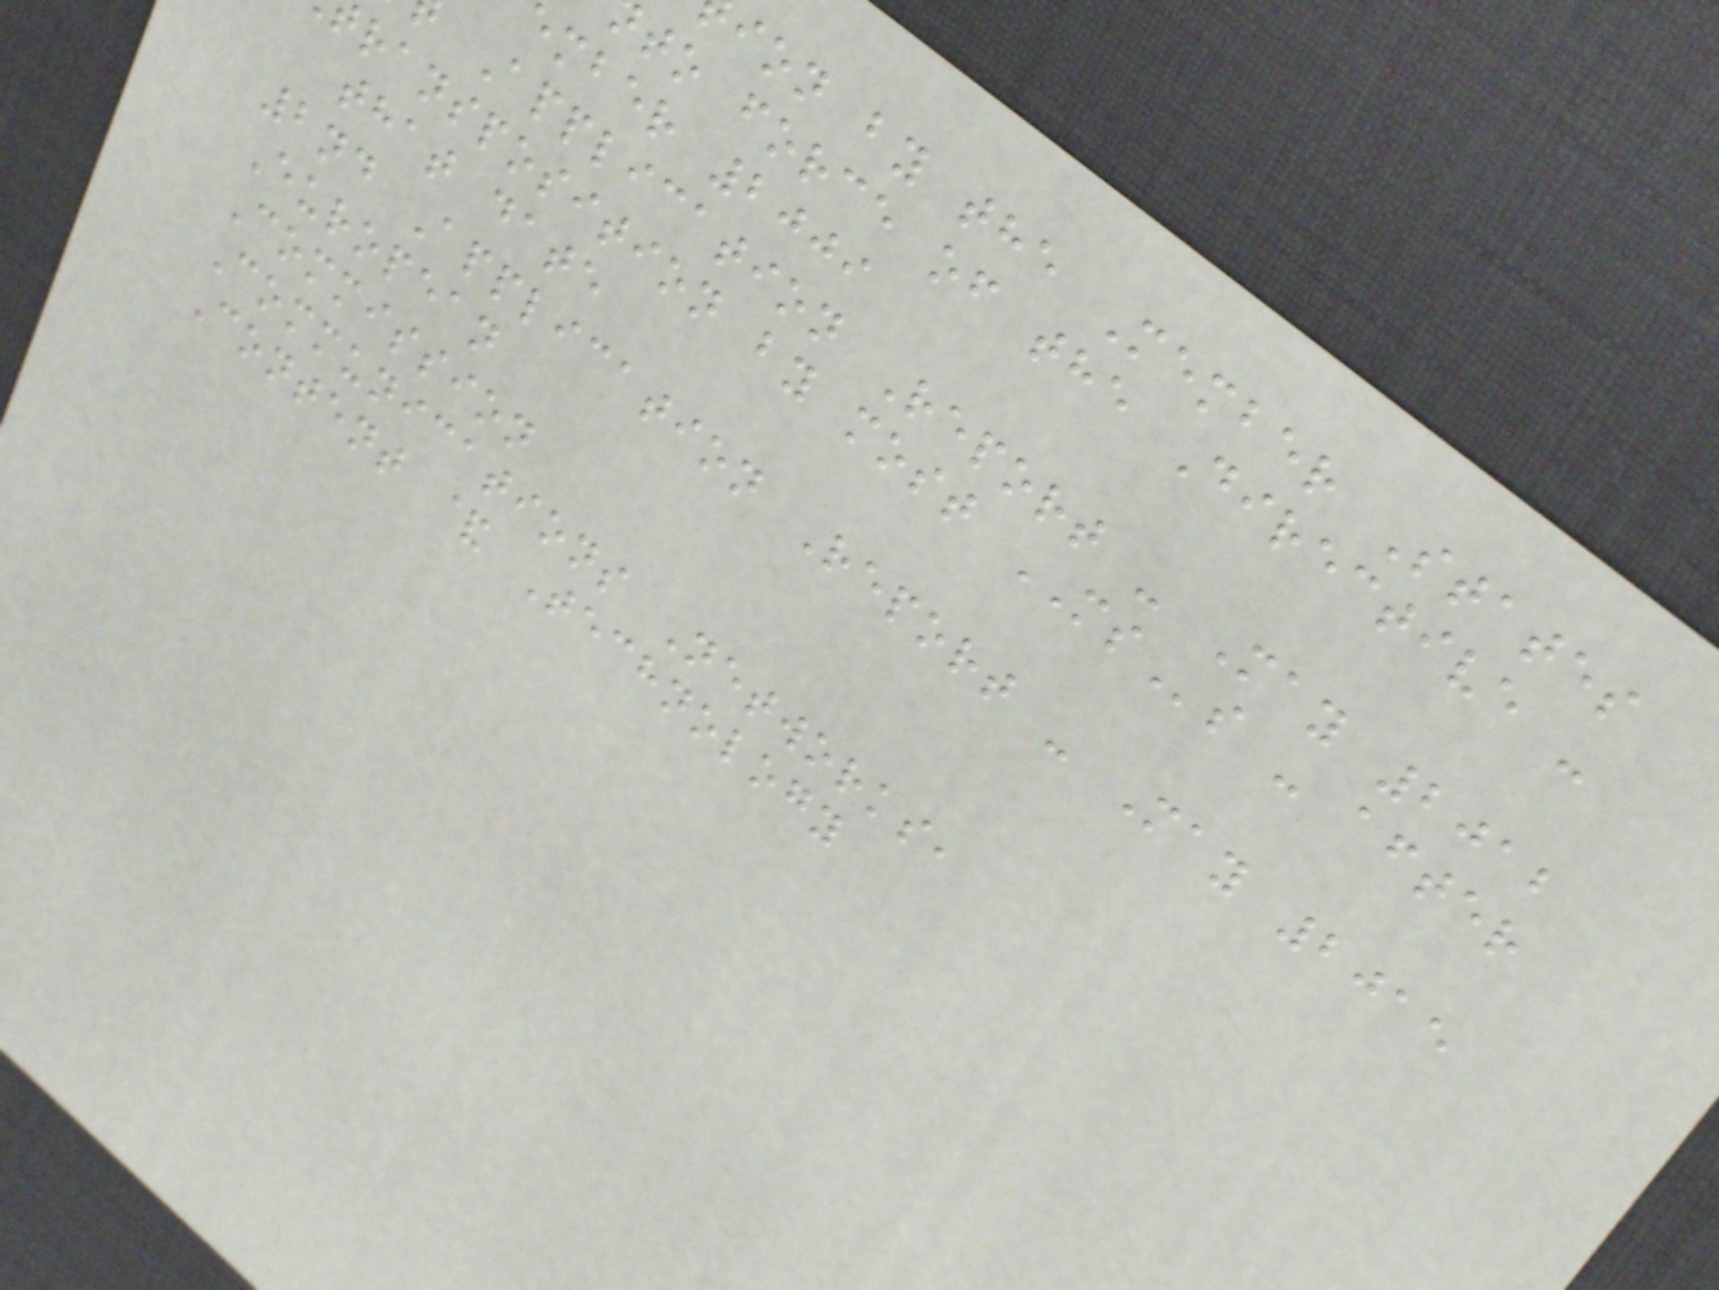ion by the Member States
to force of the Directive -
ember 2009
Application Report - May 2012
ransposition by most MSs - after
that date
2nd Application Report - May 2015
European
Commission
Communications Networks,
Content & Technology
